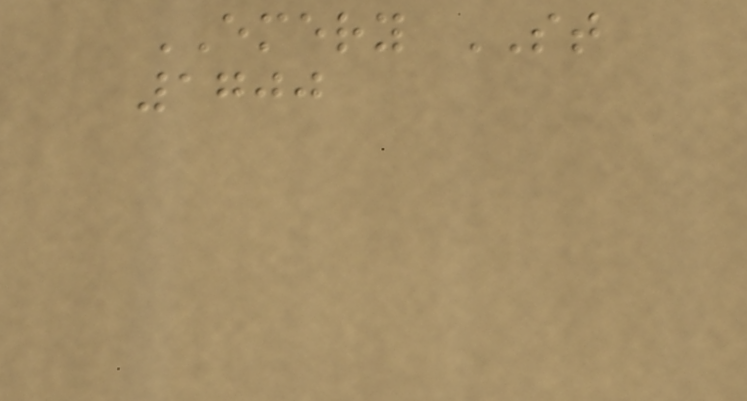EMERY ST
1700
